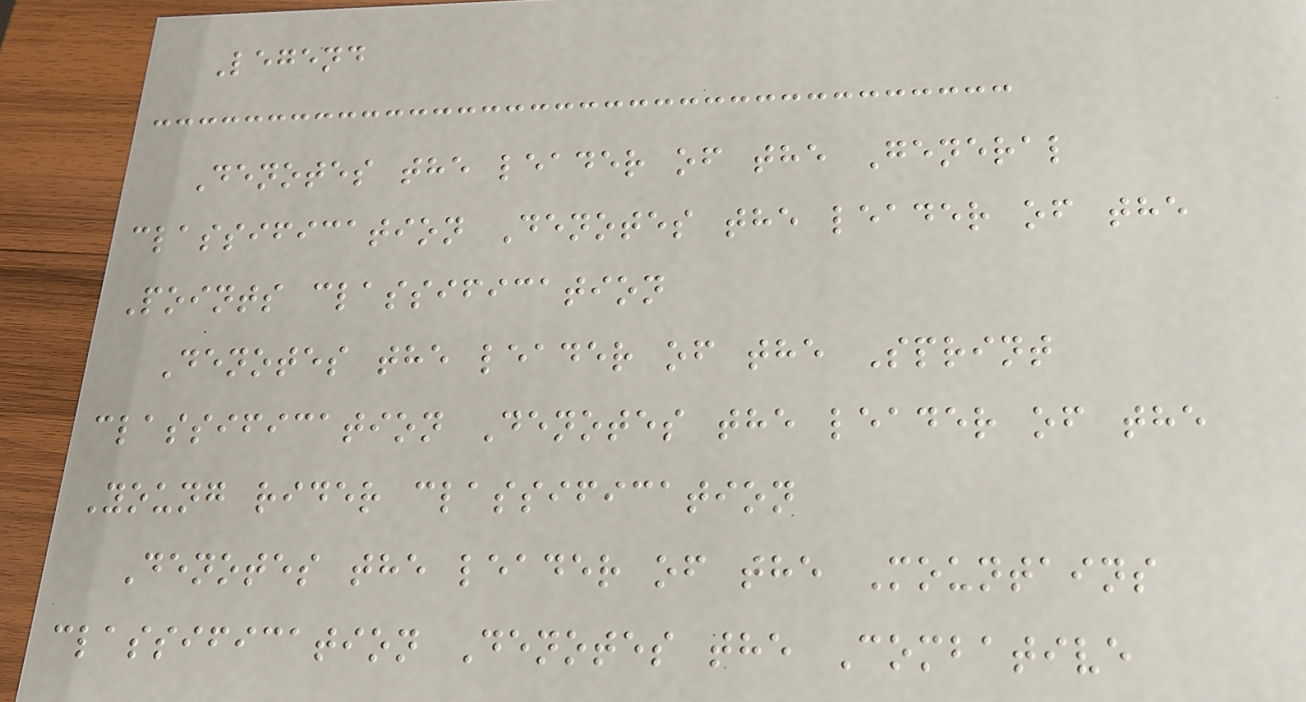Legend
Denotes the leader of the General
classification Denotes the leader of the
Points classification
Denotes the leader of the Sprint
classification Denotes the leader of the
Young rider classification
Denotes the leader of the Mountains
classification Denotes the Combative
